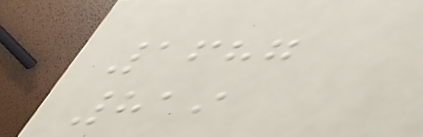1687
819
